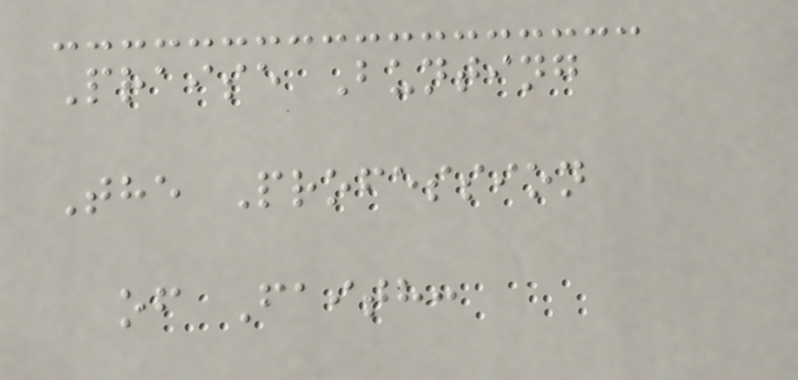Praise Bunting
The Profession
of Faith:
